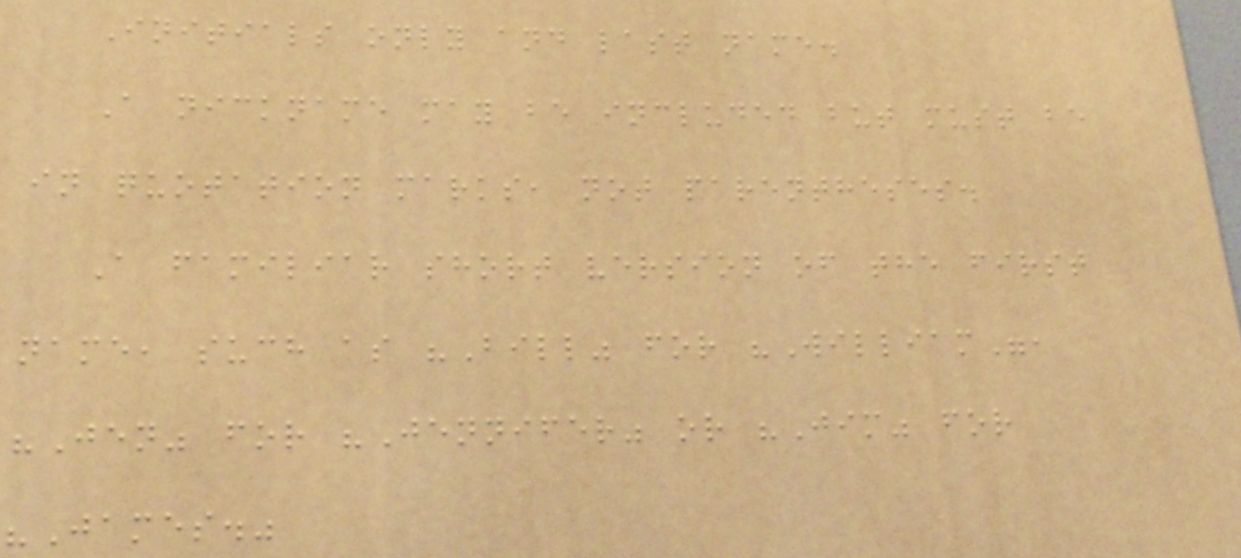Initials only and last name.
A nickname may be included but must be
in quotation marks, not parentheses.
A familiar short version of the first
name, such as "Bill" for "William",
"Jen" for "Jennifer" or "Jim" for
"James."
